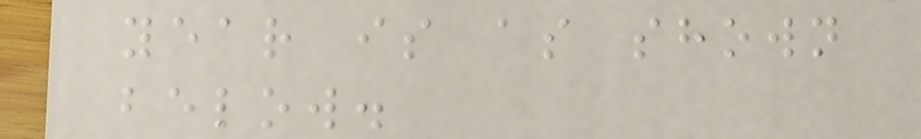year is as shown
below.
